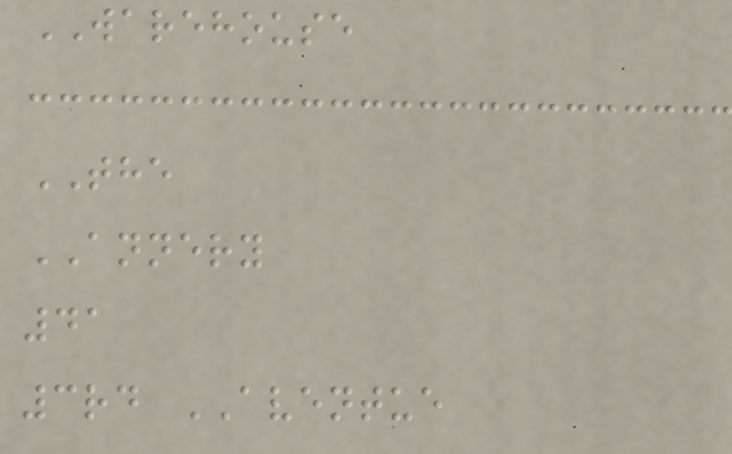WAREHOUSE
THE
ANNERY
41
3rd AVENTUE
